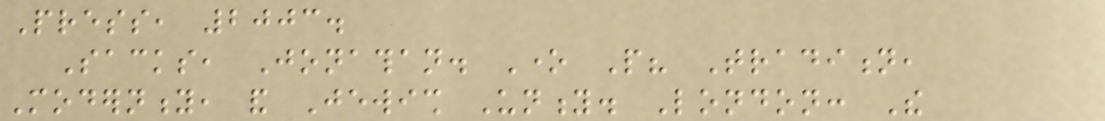Press, 2003.
Sacks, Jonathan. One People? Tradition,
Modernity, and Jewish Unity. London: The
